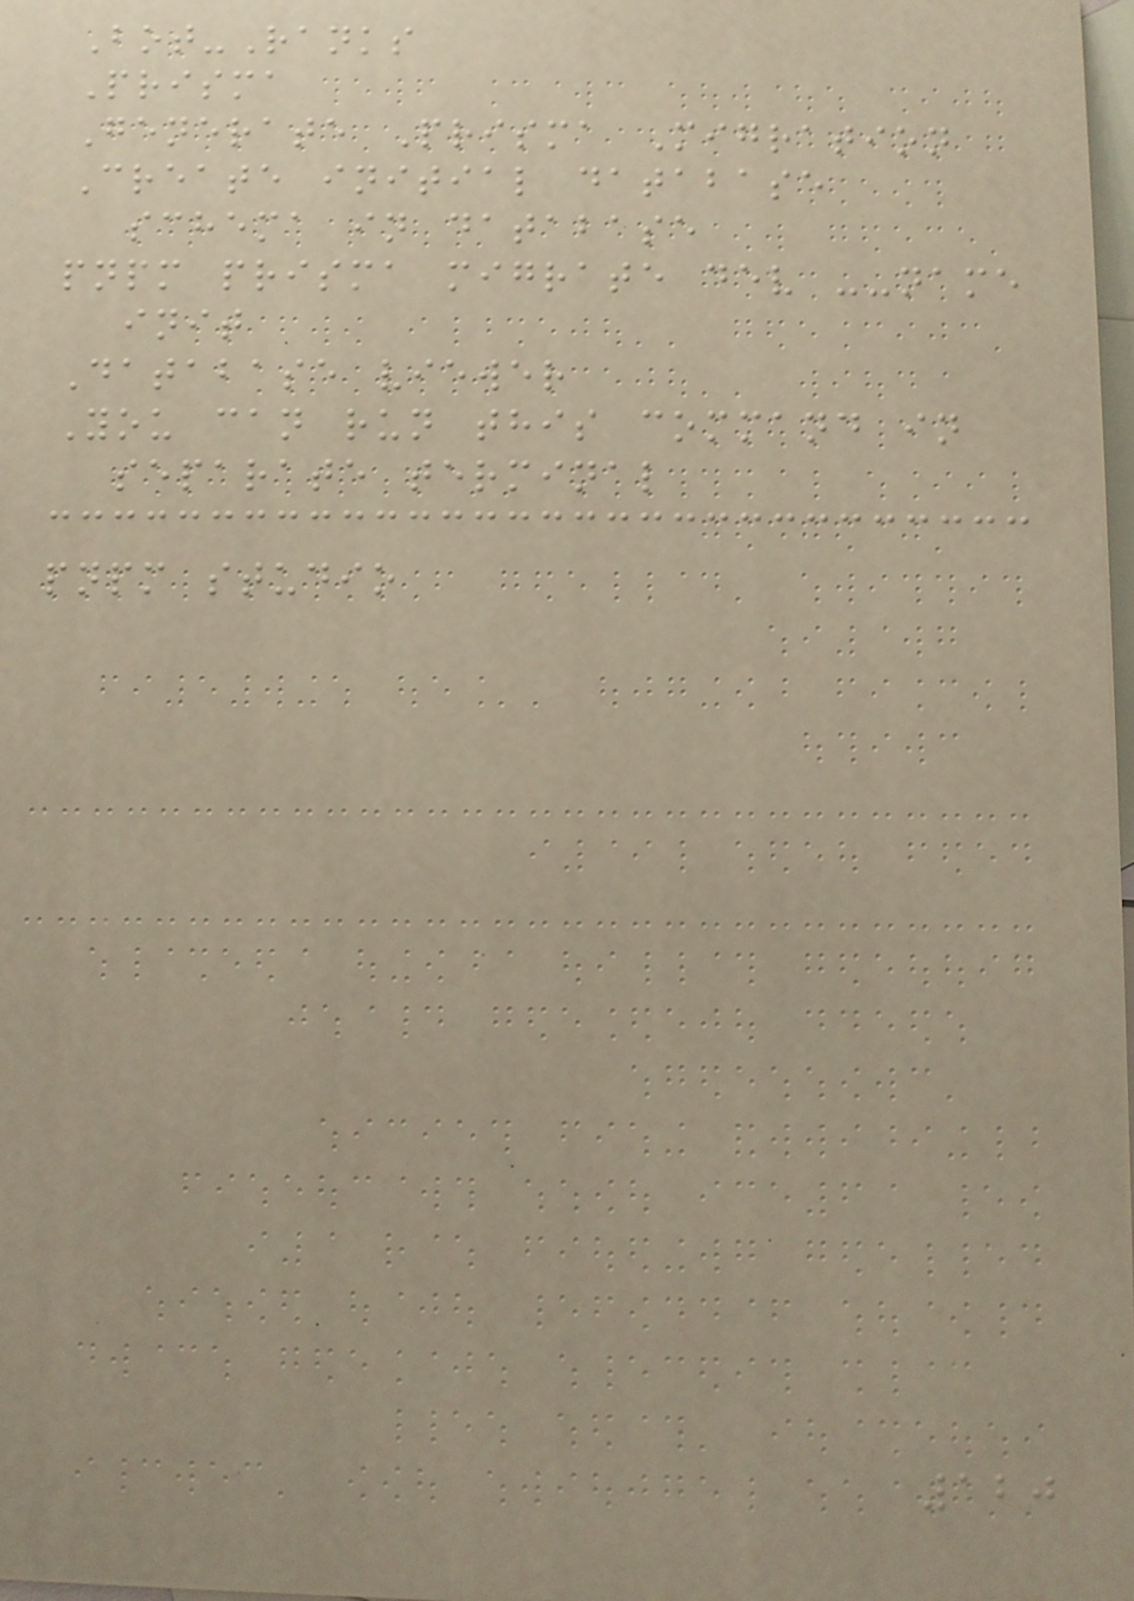Bot-Ranks
Prisma
Generate Prisma Migration
Create initial database
schema in database
pnpm prisma migrate dev --name
init
Database viewer
You can run this command in
separate terminal
pnpm studio
120
